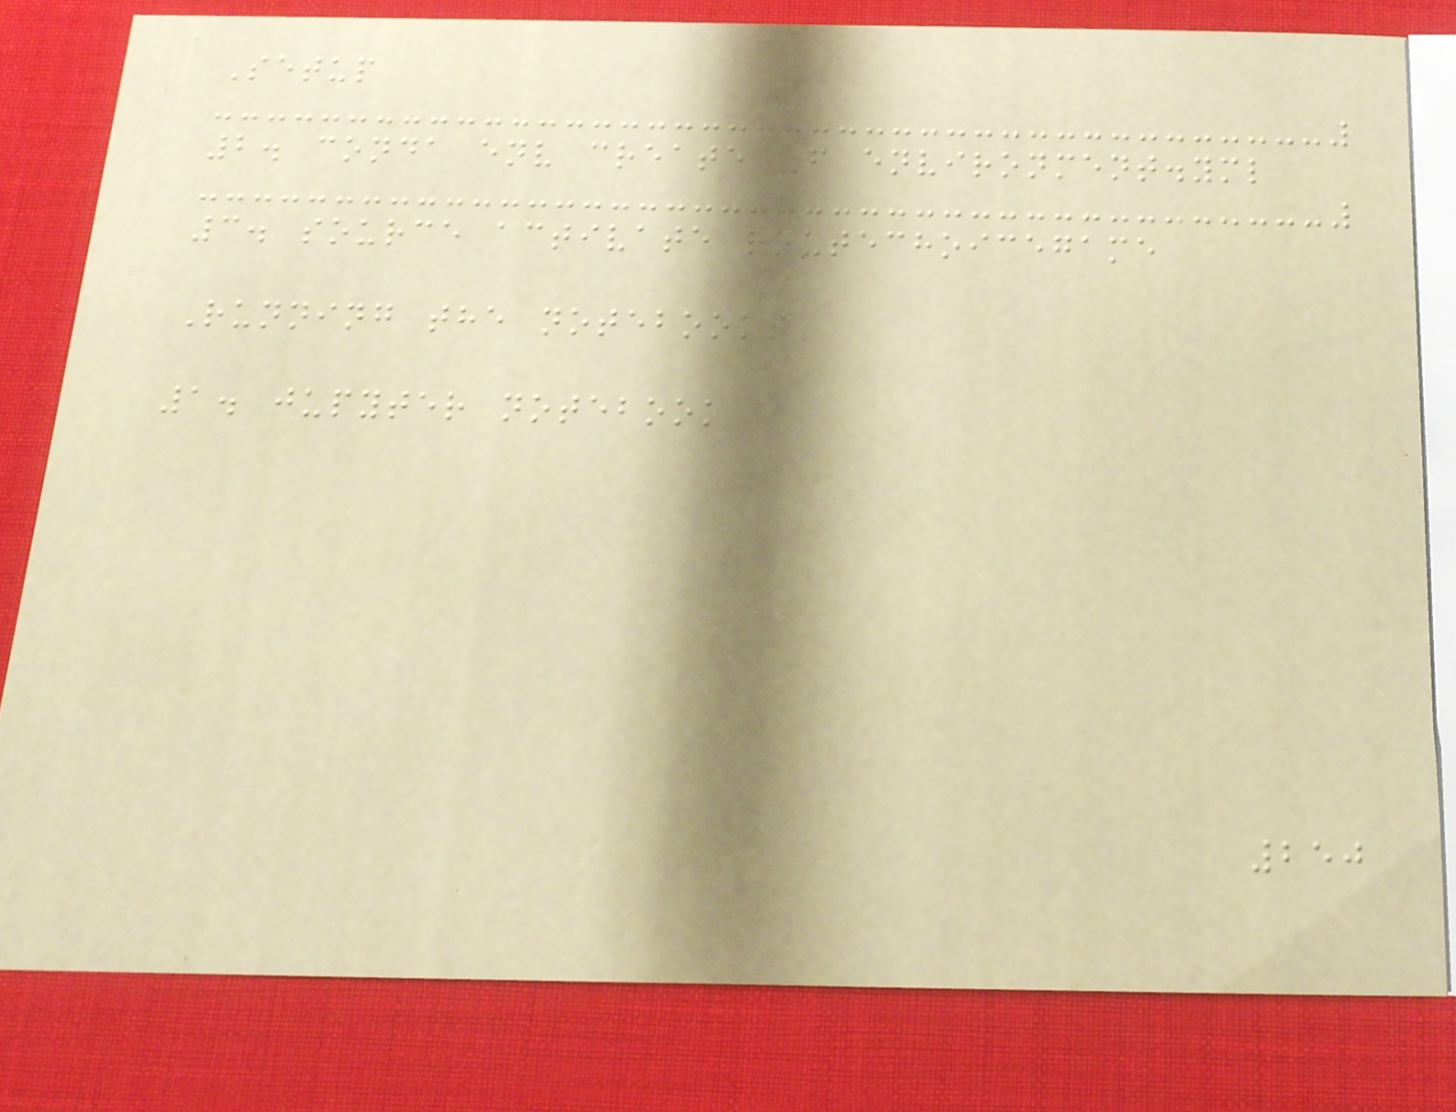Setup
2. conda env create -f environment.yml
3. source activate routechoicegame
Running the notebooks
1. jupyter notebook
250
